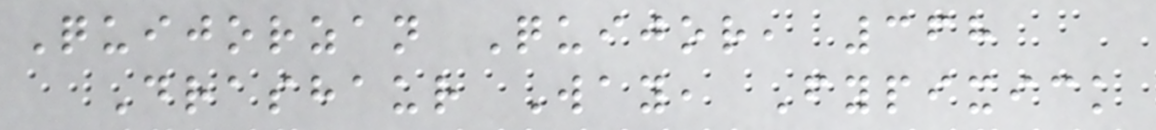Quijorzan Quijor, 368
Drashaur Way, Fypixick
